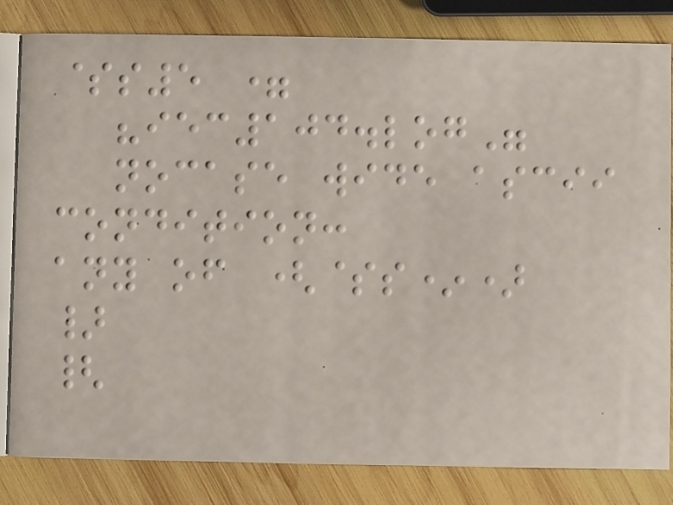$s5 =
"iec104.log"
nocase wide ascii
condition:
any of ($s*)
}
{
